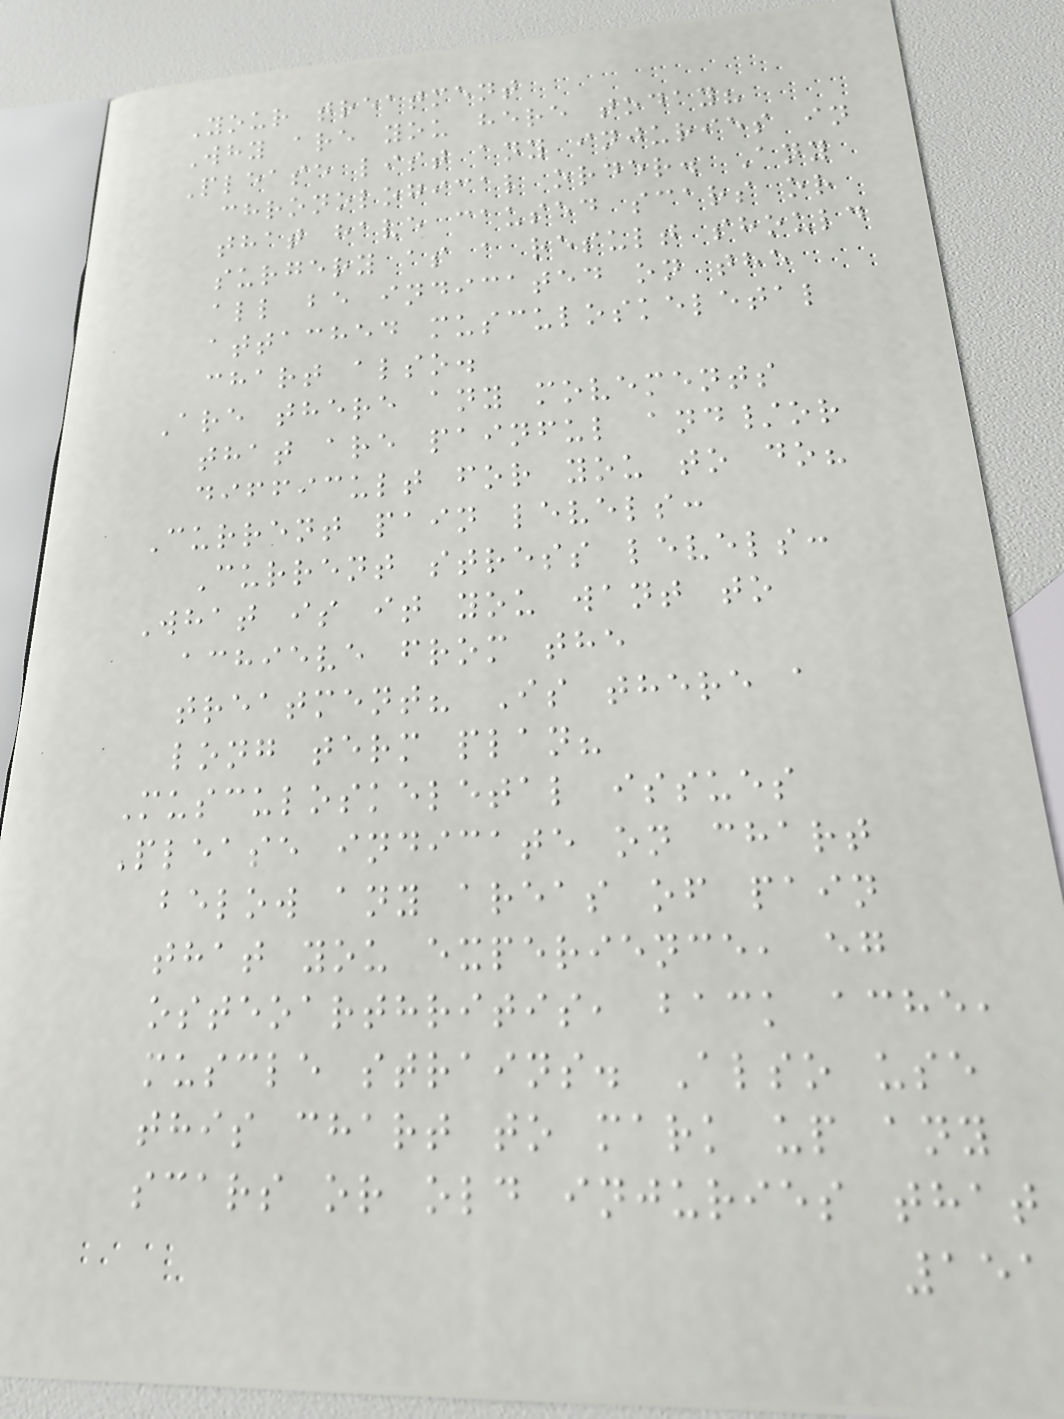Your treatment
Why are you here today?
Please list any injuries in
chronological order. Any
that have caused scars or
surgery as a result should
all be indicated on the
attached musculoskeletal
chart also.
Are there any movements
that are painful and/or
difficult for you to do?
Current pain levels:
Current stress levels:
What is it you want to
achieve from the
treatment? Is there a
long term plan?
Musculoskeletal issues
Please indicate on chart
below any areas of pain
that you experience, eg
osteoarthritis, back ache,
muscle strains. Also use
this chart to mark up any
scars or old injuries that
151
